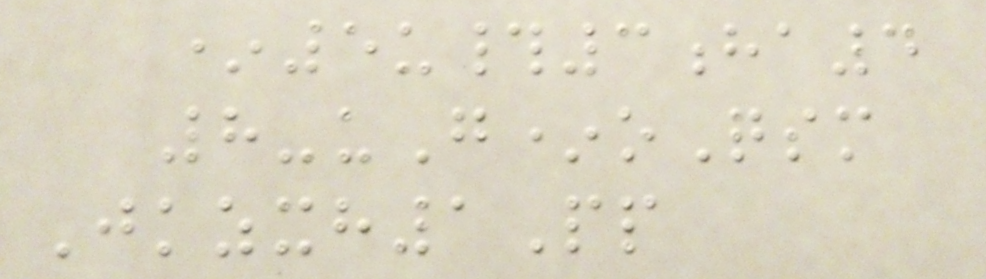*5u#3ha4
8-uG*oQsm
Jkzxh1Pp
